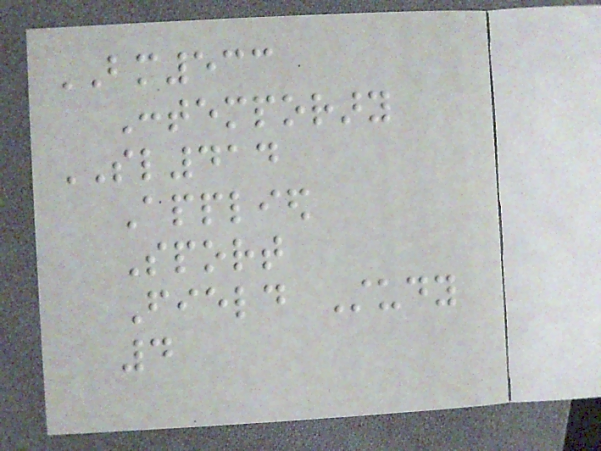BM533
Contemporary
SL414
Applied
Sport
Field Study
4
